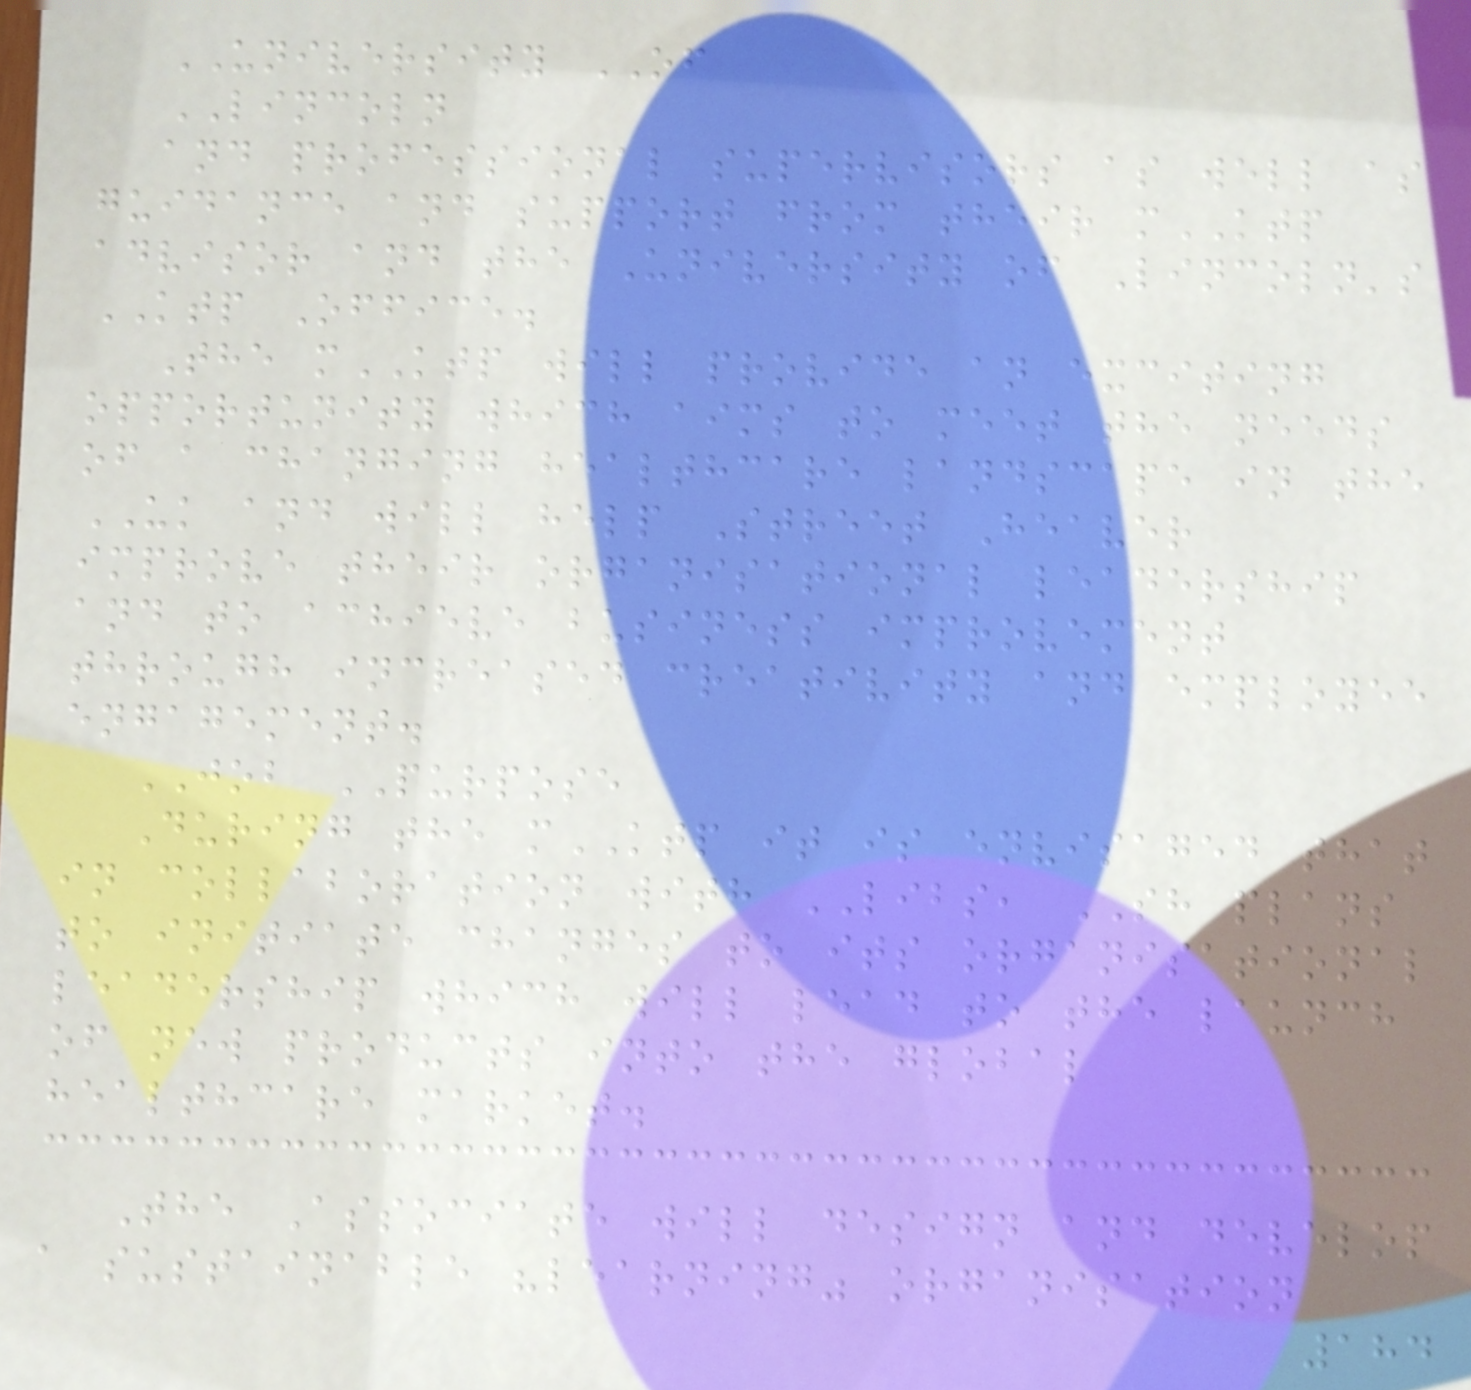UNIVERSITY OF
LINCOLN
and professional supervisors as well as
guidance and support from their mKTP
advisor and the University of Lincoln's
KTP Office.
The mKTP will provide an exciting
opportunity which aims to meet the needs
of a changing healthcare landscape in the
UK and will help Street Heaver
improve their organisational leadership
and to achieve business improvement
through increased creativity and employee
engagement.
JOB PURPOSE
During the mKTP it is envisaged that
in collaboration with LIBS, SH plans
to initiate changes to its organisational
leadership which will lead to the launch
of new products into the global
healthcare market.
The Associate will design and develop
a sustainable "learning" organisation
184
